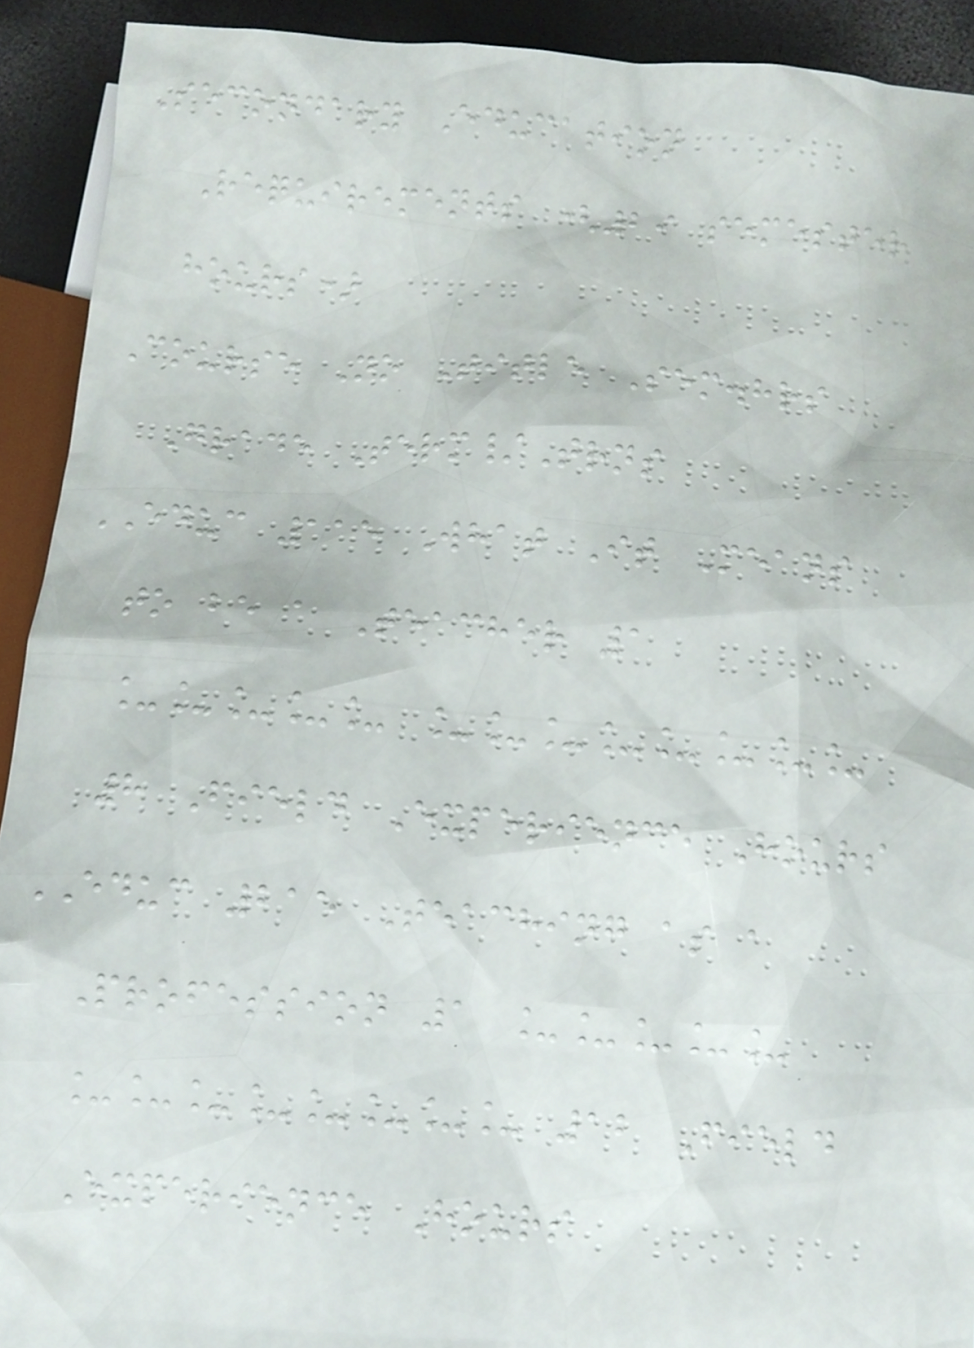Secondary Education
Requirements (29 semester
hours)
Course No Title Sem.hrs
Grade Term/Trns
EDUC 115 What It Means
to be a Teacher 1
_____ ________
8 Field Experience Hours
EDUC 215 Teaching as a
Profession 1 _____
________ 12 Field
Experience Hours
